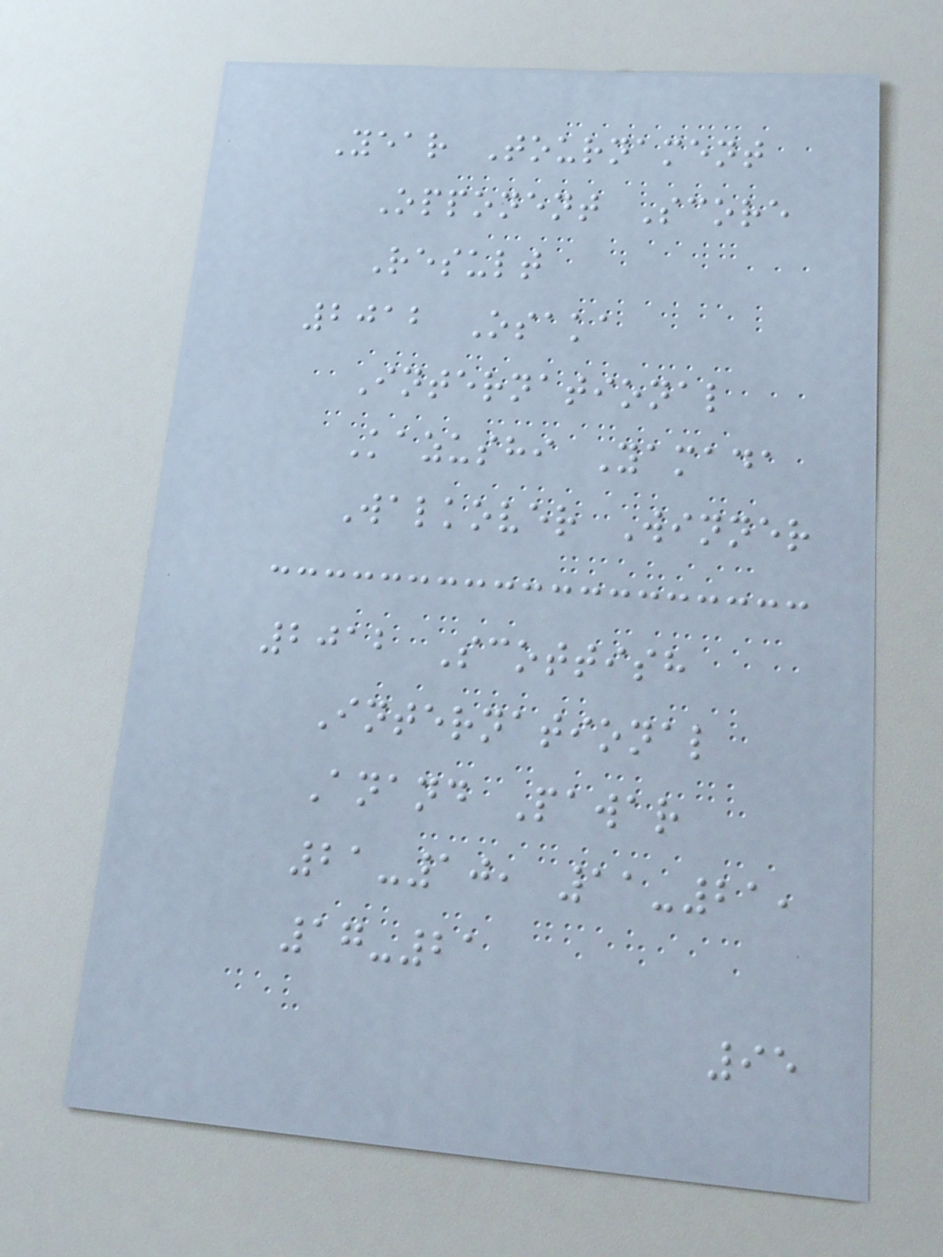Year Tournament
Opponent Score
Result
2012 Osaka
International
Kazushi Yamada
Walkover Winner
2012 Scottish
International
Anand Pawar
21-10, 11-21,
17-21
95
